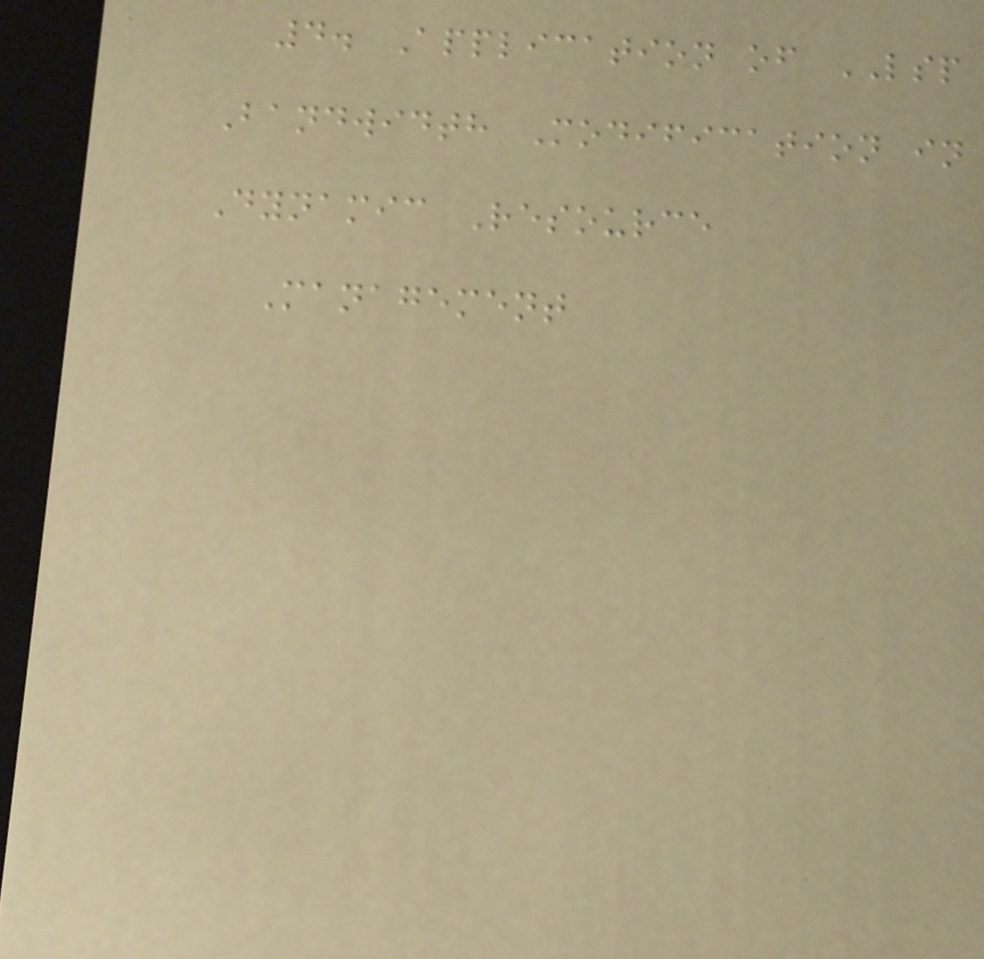4. Application of LSP
Bandwidth Modification in
Dynamic Resource
Management
